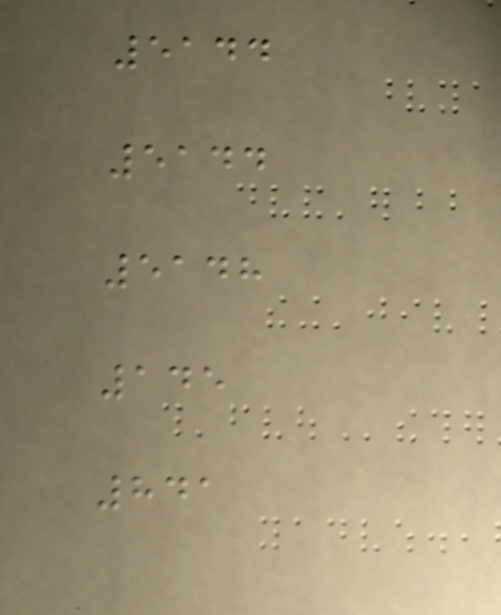5144
5144
5148
145
841
